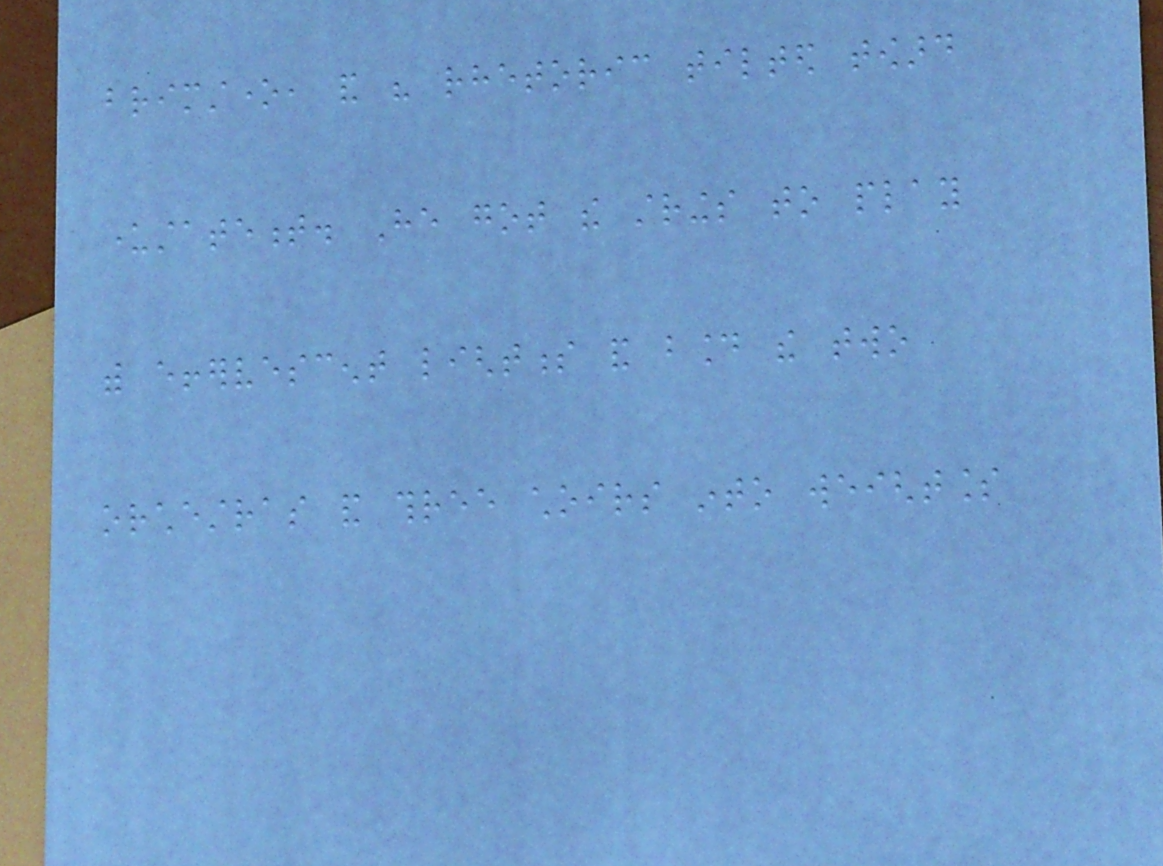brimstone, and his rhetoric tilted toward
understatement. He got the strings to play
with effervescent lightness and bound the two
orchestras and three choirs into weightless
